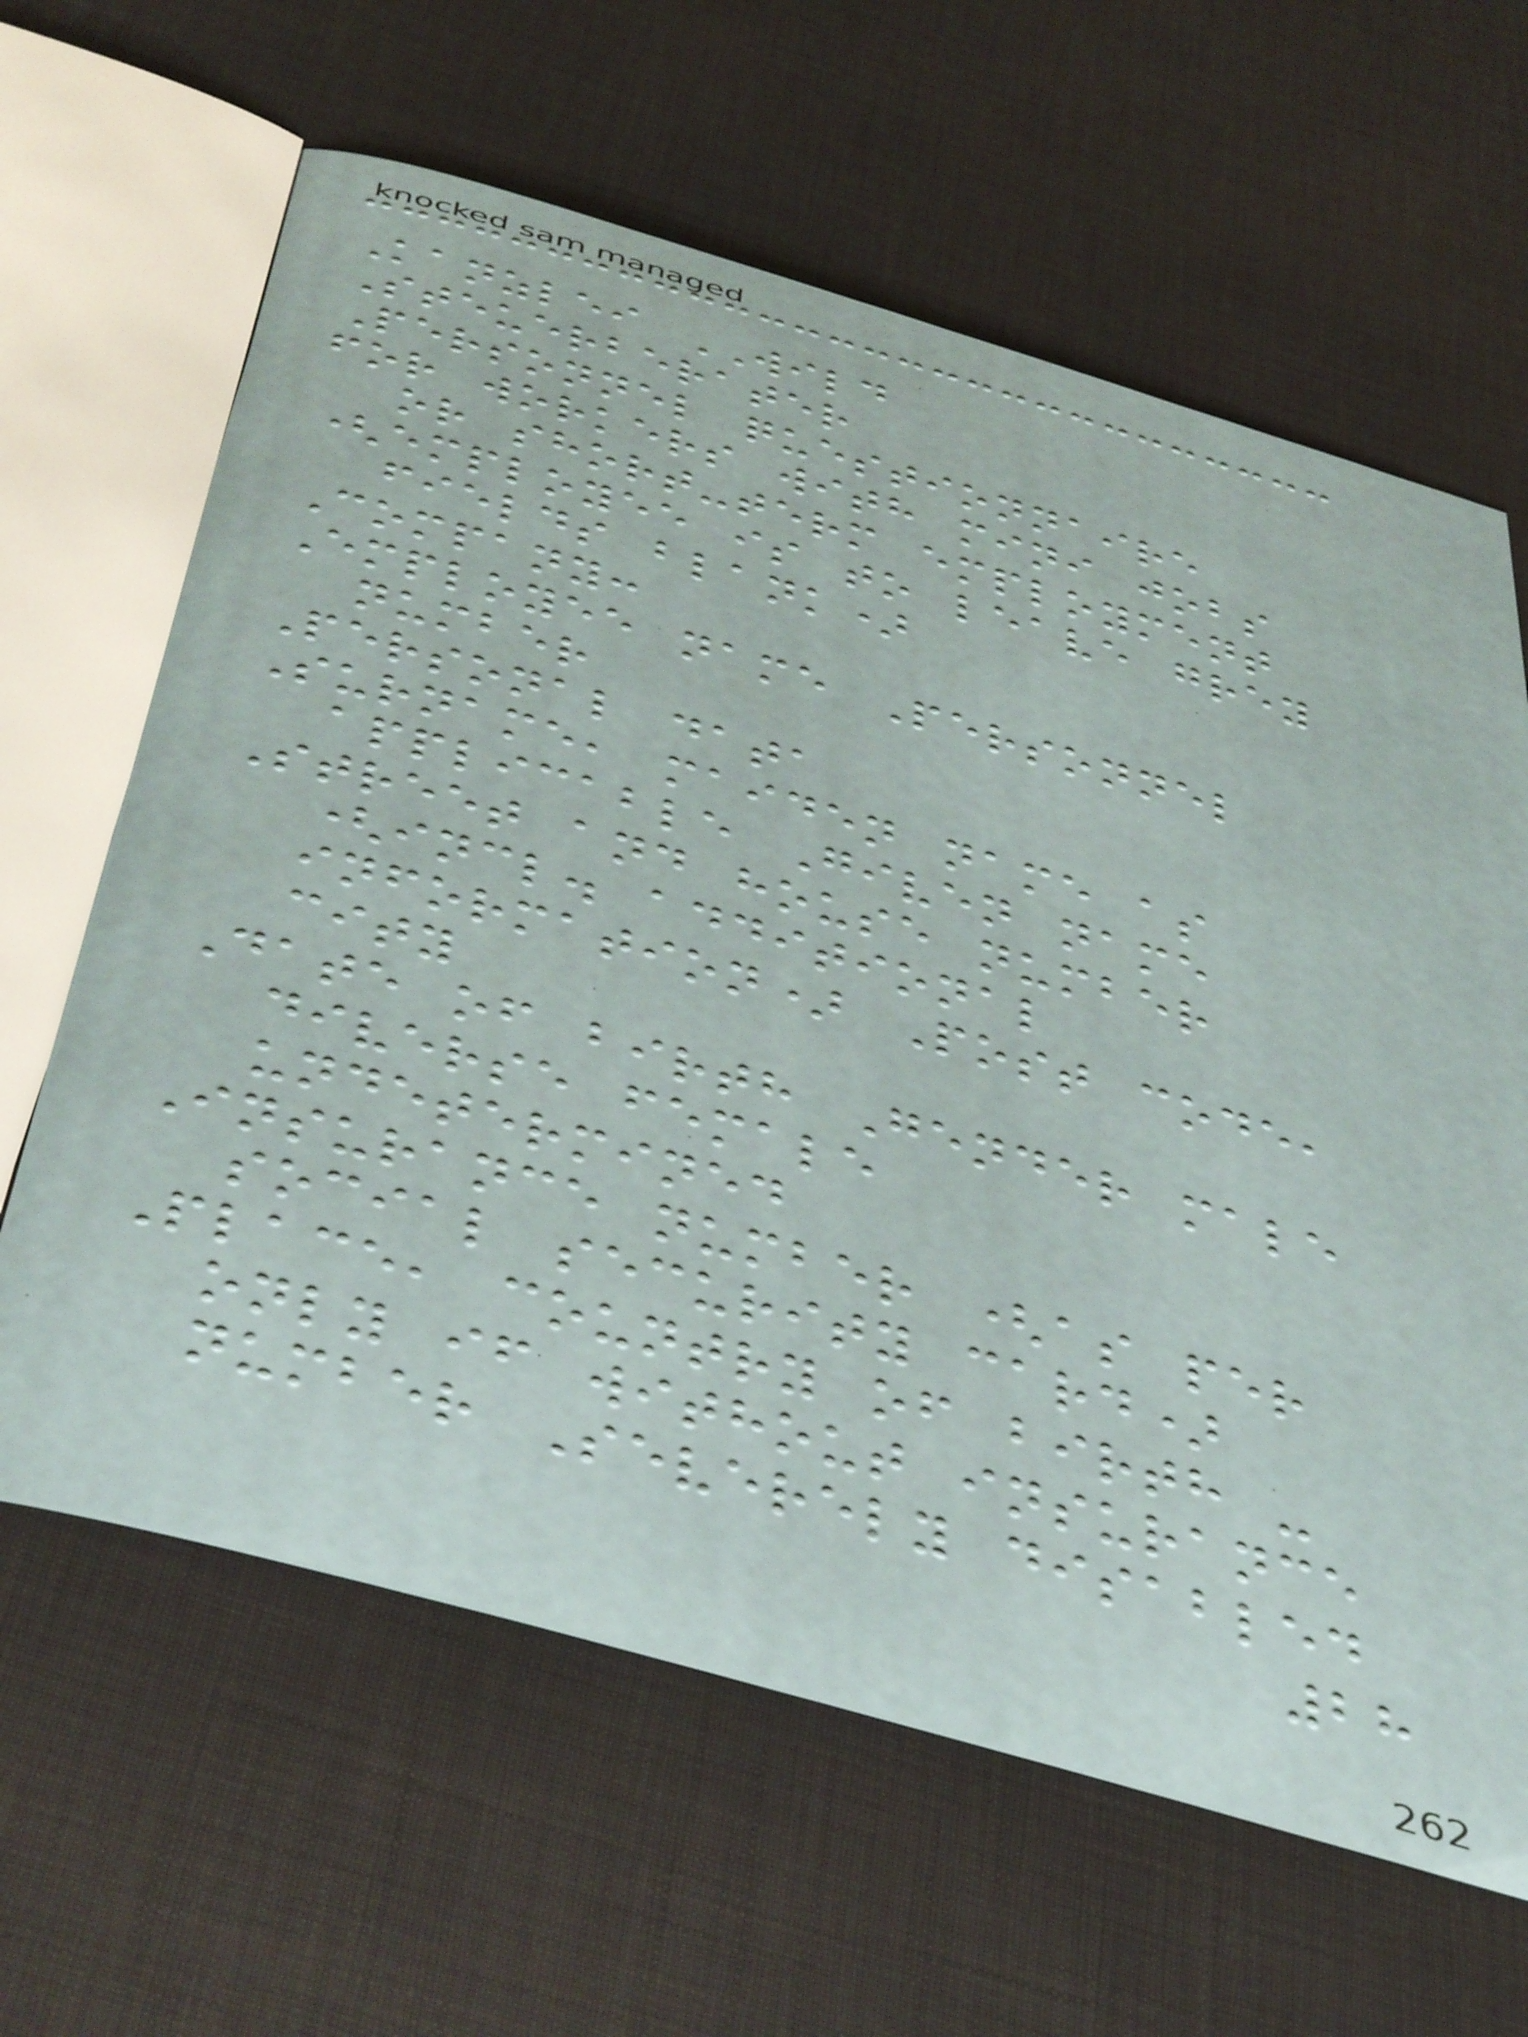Kanzlei WILD
Steuerberater
Personnel questionnaire
for workers with mini jobs
or short-term employment
(employee is to leave grey
fields blank)
Company:
Employee name Personnel
number
Personal data
Surname, maiden name as
applicable Given name
Street and house number
(incl. additional
information) Post code,
city
Date of birth Gender male
diverse female
undetermined
Insurance number (as per
social security card)
Place, country of birth -
only if without insurance
number Severely disabled
28
